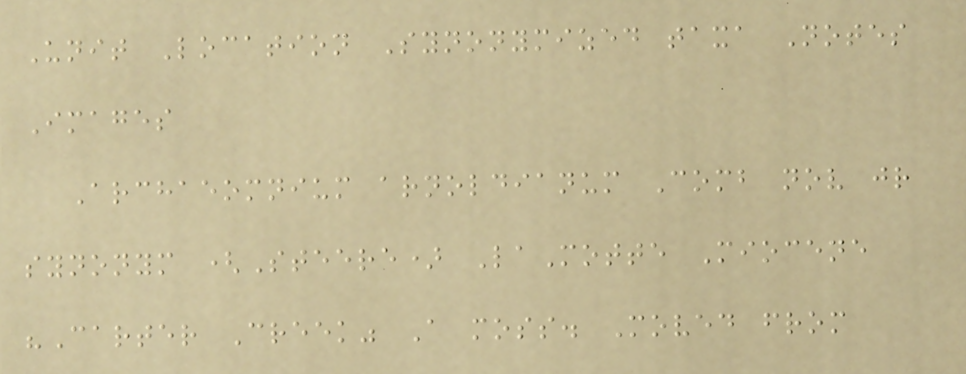Unit Location Synonymized taxa Notes
Images
Archaeomnium arnoldianum Comb nov jr
synonym (Steere) LaMotte Miocene
"Carter Creek" A moss. Moved from
